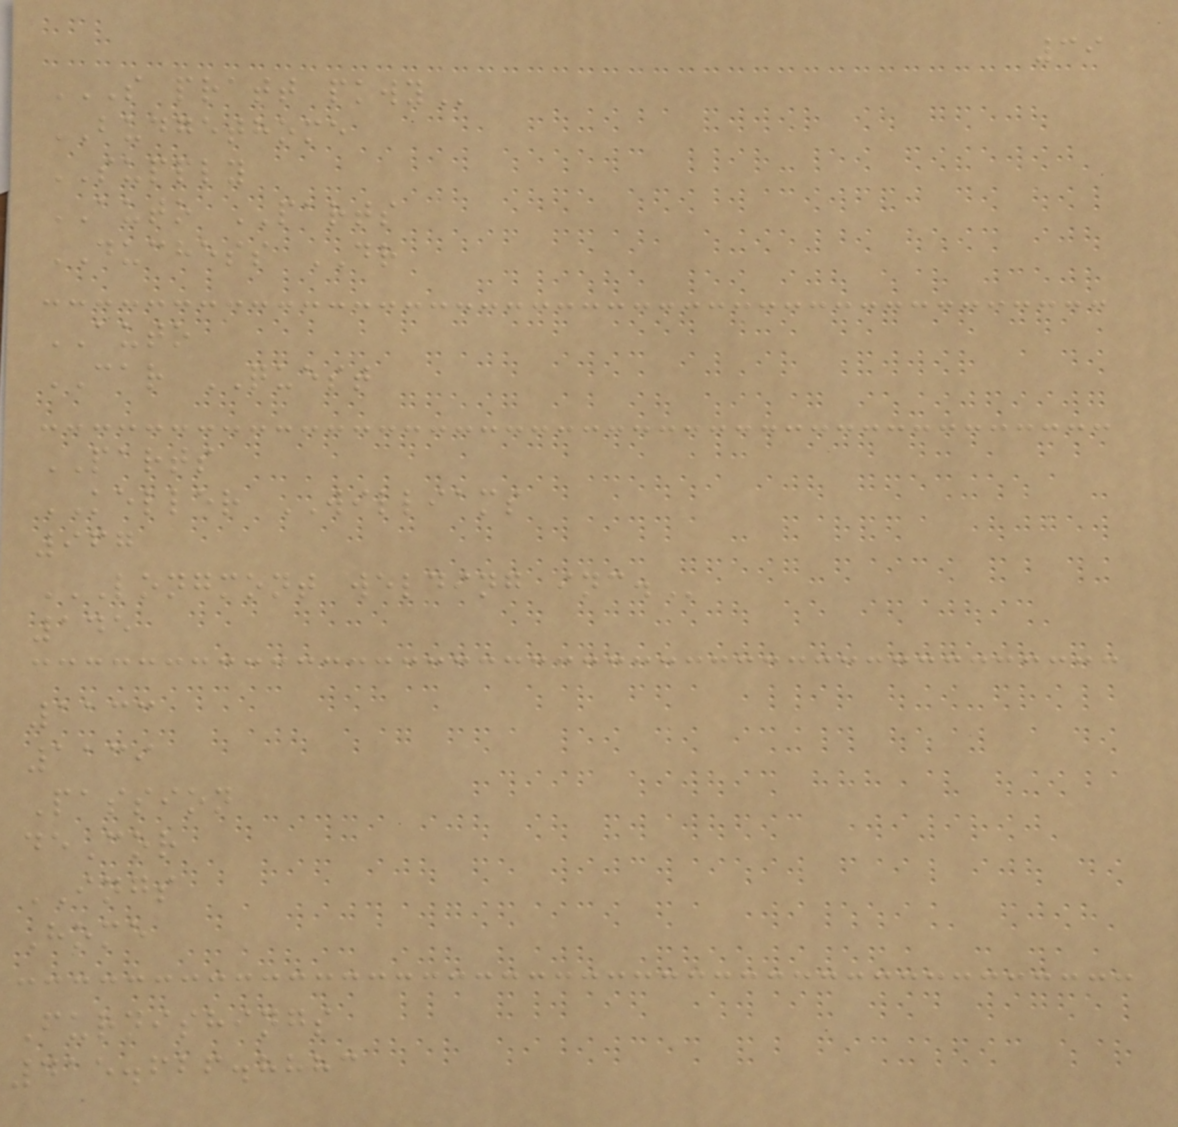39
S PRATT PKWY
BUDGETHOME
SUPPLY
AUTO PARTS
DUCHESS DR
AUTO
CAR QUEST
PARTS
KELLER WILLIAMS
967
LONGMONT WELDING INC.
145
1133
1139
Passion
deCor
INGS
Home
Furnishings
415.626.8883
